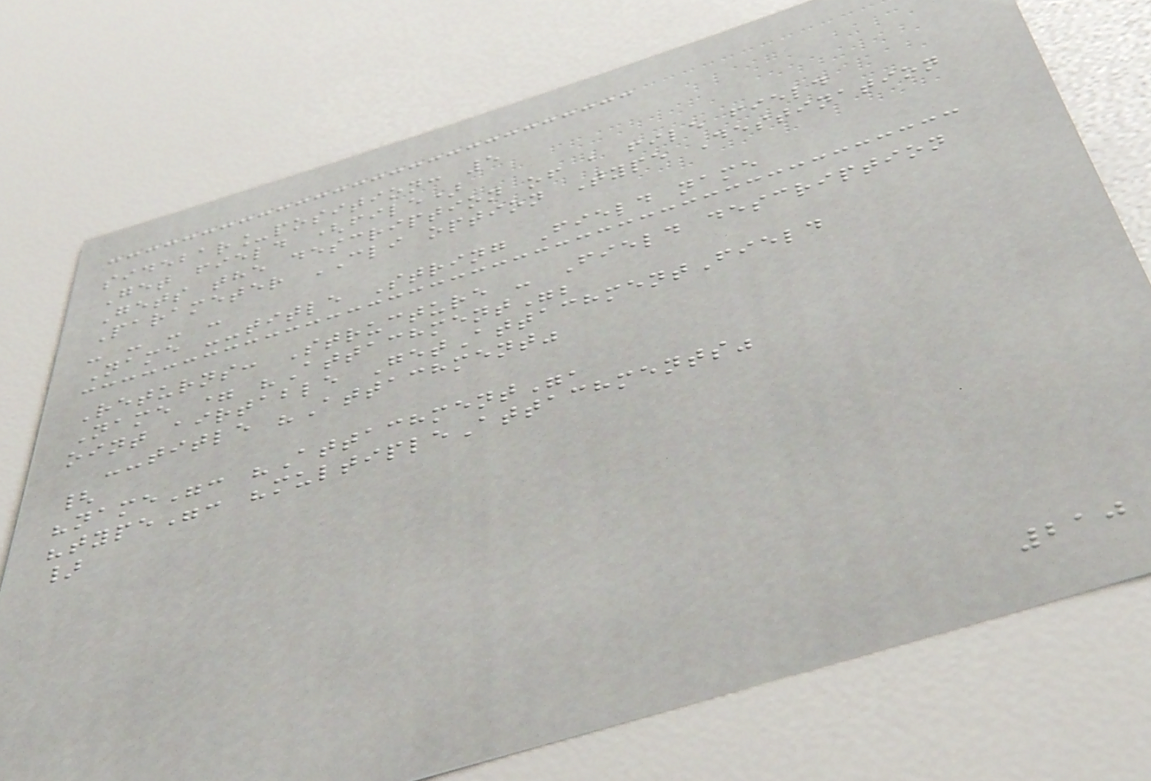sidebar_position: 5
Get field (file)
Gets the description of a file field
Parameter CLI option Type Destination
- - - -
Name --title String Field name
Returns: Structure - Field description
Name = "Attachment";
oint airtable GetAttachmentField
--title "Attachment"
{
"name": "Attachment",
"type": "multipleAttachments"
}
210
